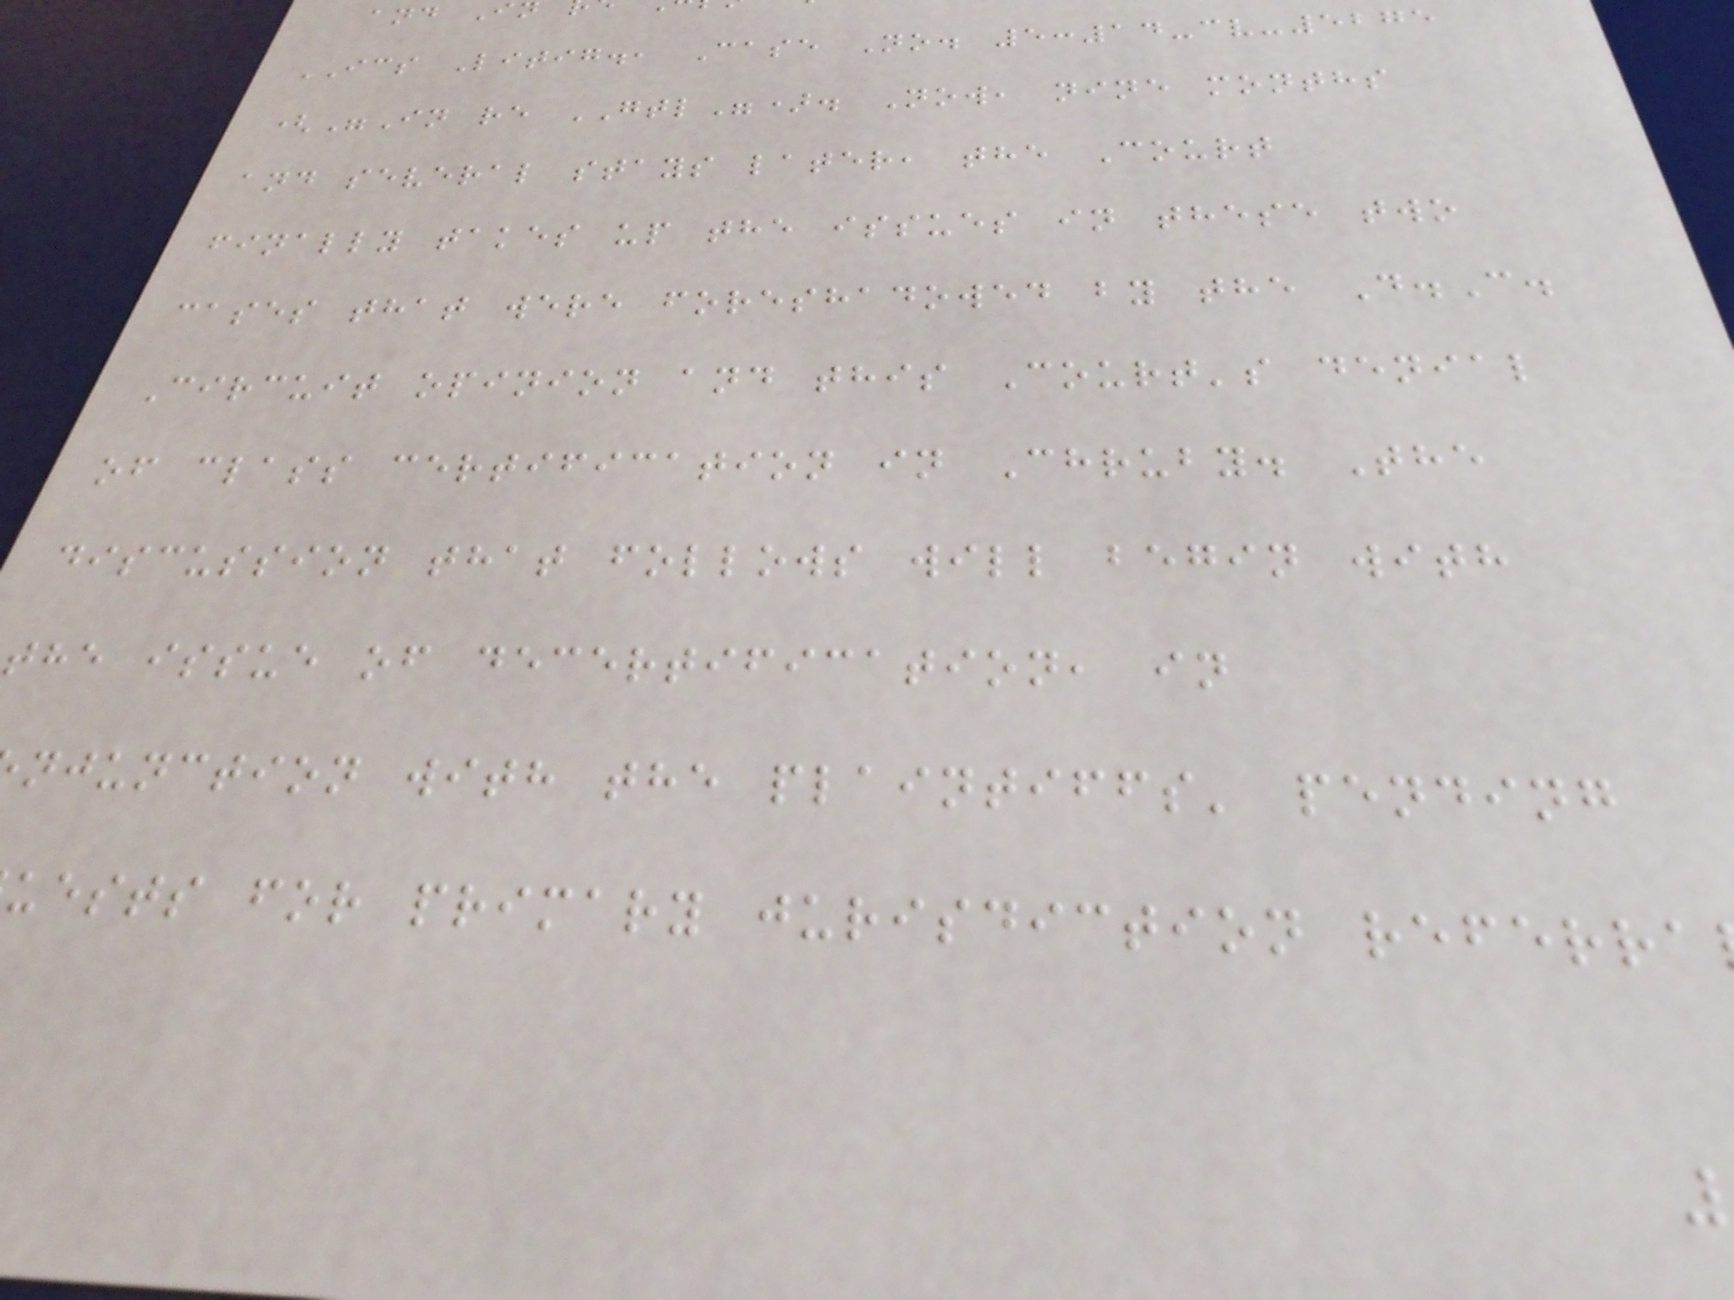ICS Litig., Case No. 5:14-cv-5275
("In re GTL"). Now, nine months
and several stays later, the Court
finally takes up the issues in these two
cases that were foreshadowed by the D.C.
Circuit opinion and this Court's denial
of class certification in Chruby. The
discussion that follows will begin with
the issue of decertification, in
njunction with the plaintiffs' pending
uests for primary jurisdiction referra
